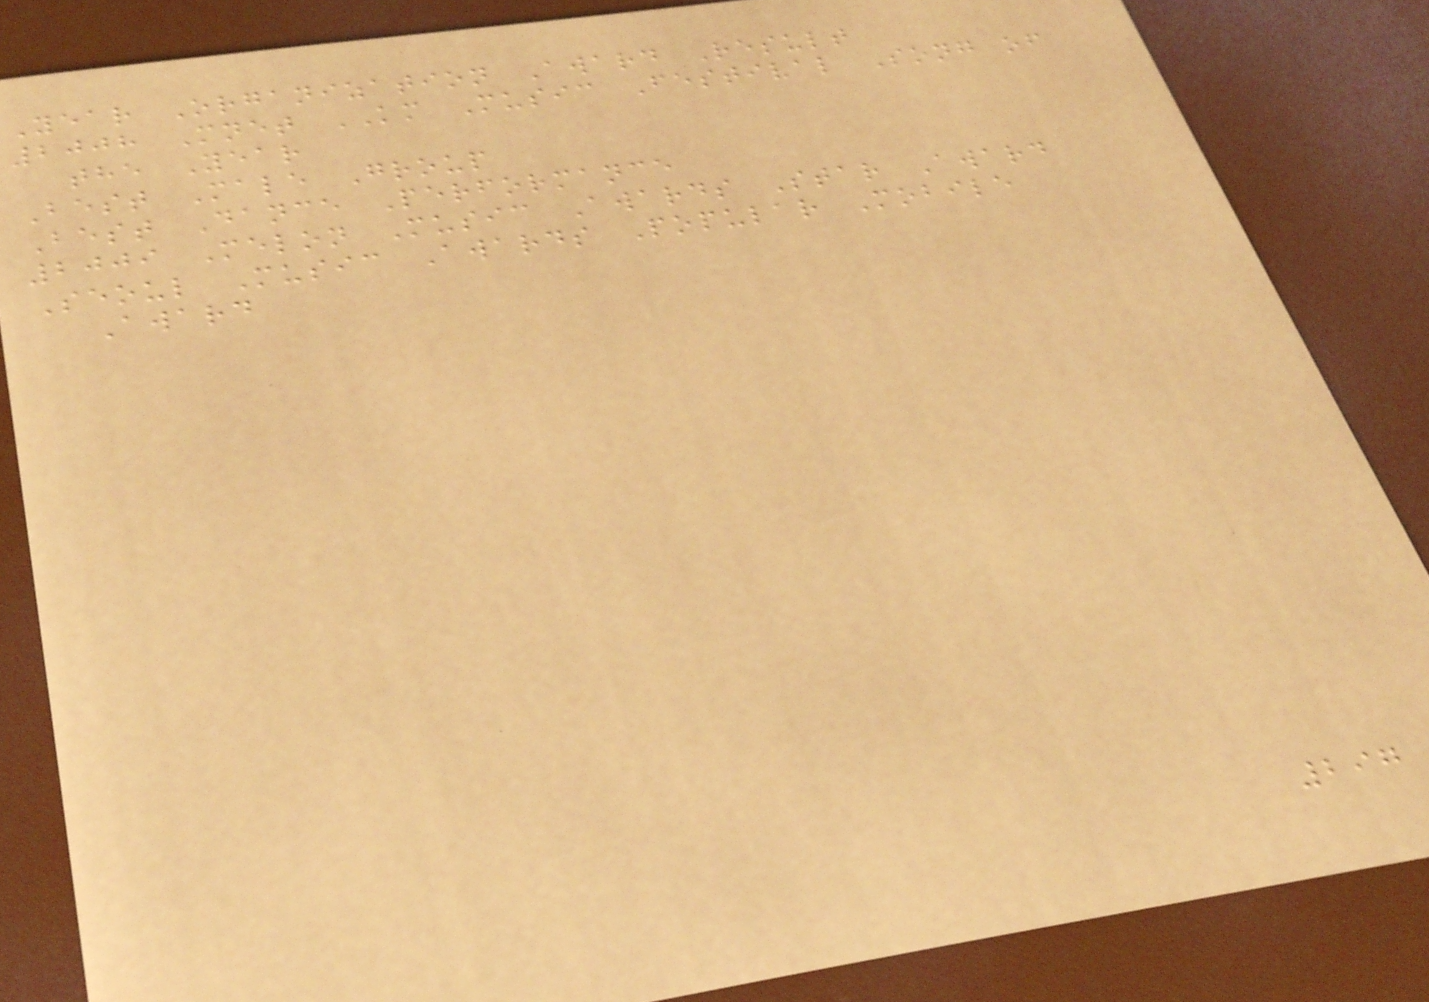Year Organization Award Result
2008 Mnet KM Music Festival Song of
the Year
Best Male Group
Best Dance Performance
2009 Melon Music Awards Star Award
Seoul Music Awards Popular Mobile
Award
297
